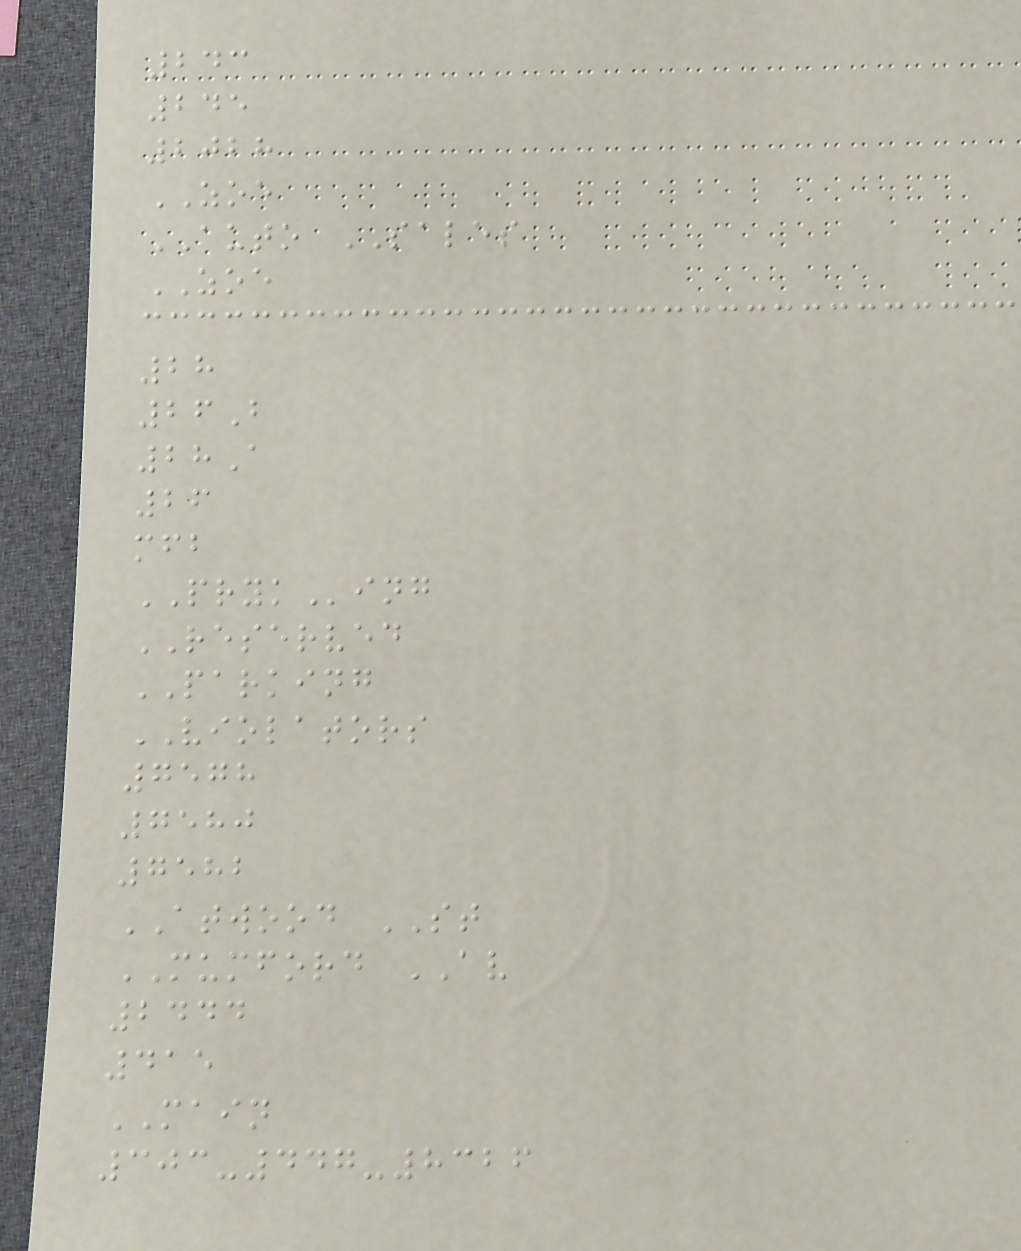243
245
2028
ZOE
AUTO SALES
ZOE
28
26B
28A
26
mfb
PRYKing
RESERVED
PARKING
VIOLATORS
7578
7580
7582
ATWOOD ST
MUMFORD AV
2444
415
MAIN
303-447-8326
